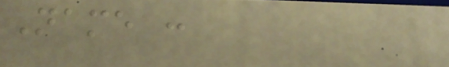Name :
